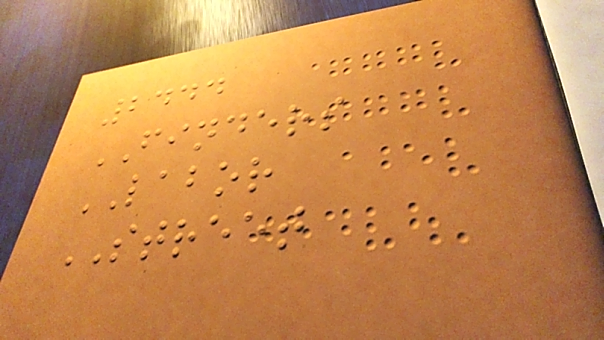2444
FINDERS
LABOR
STREET
